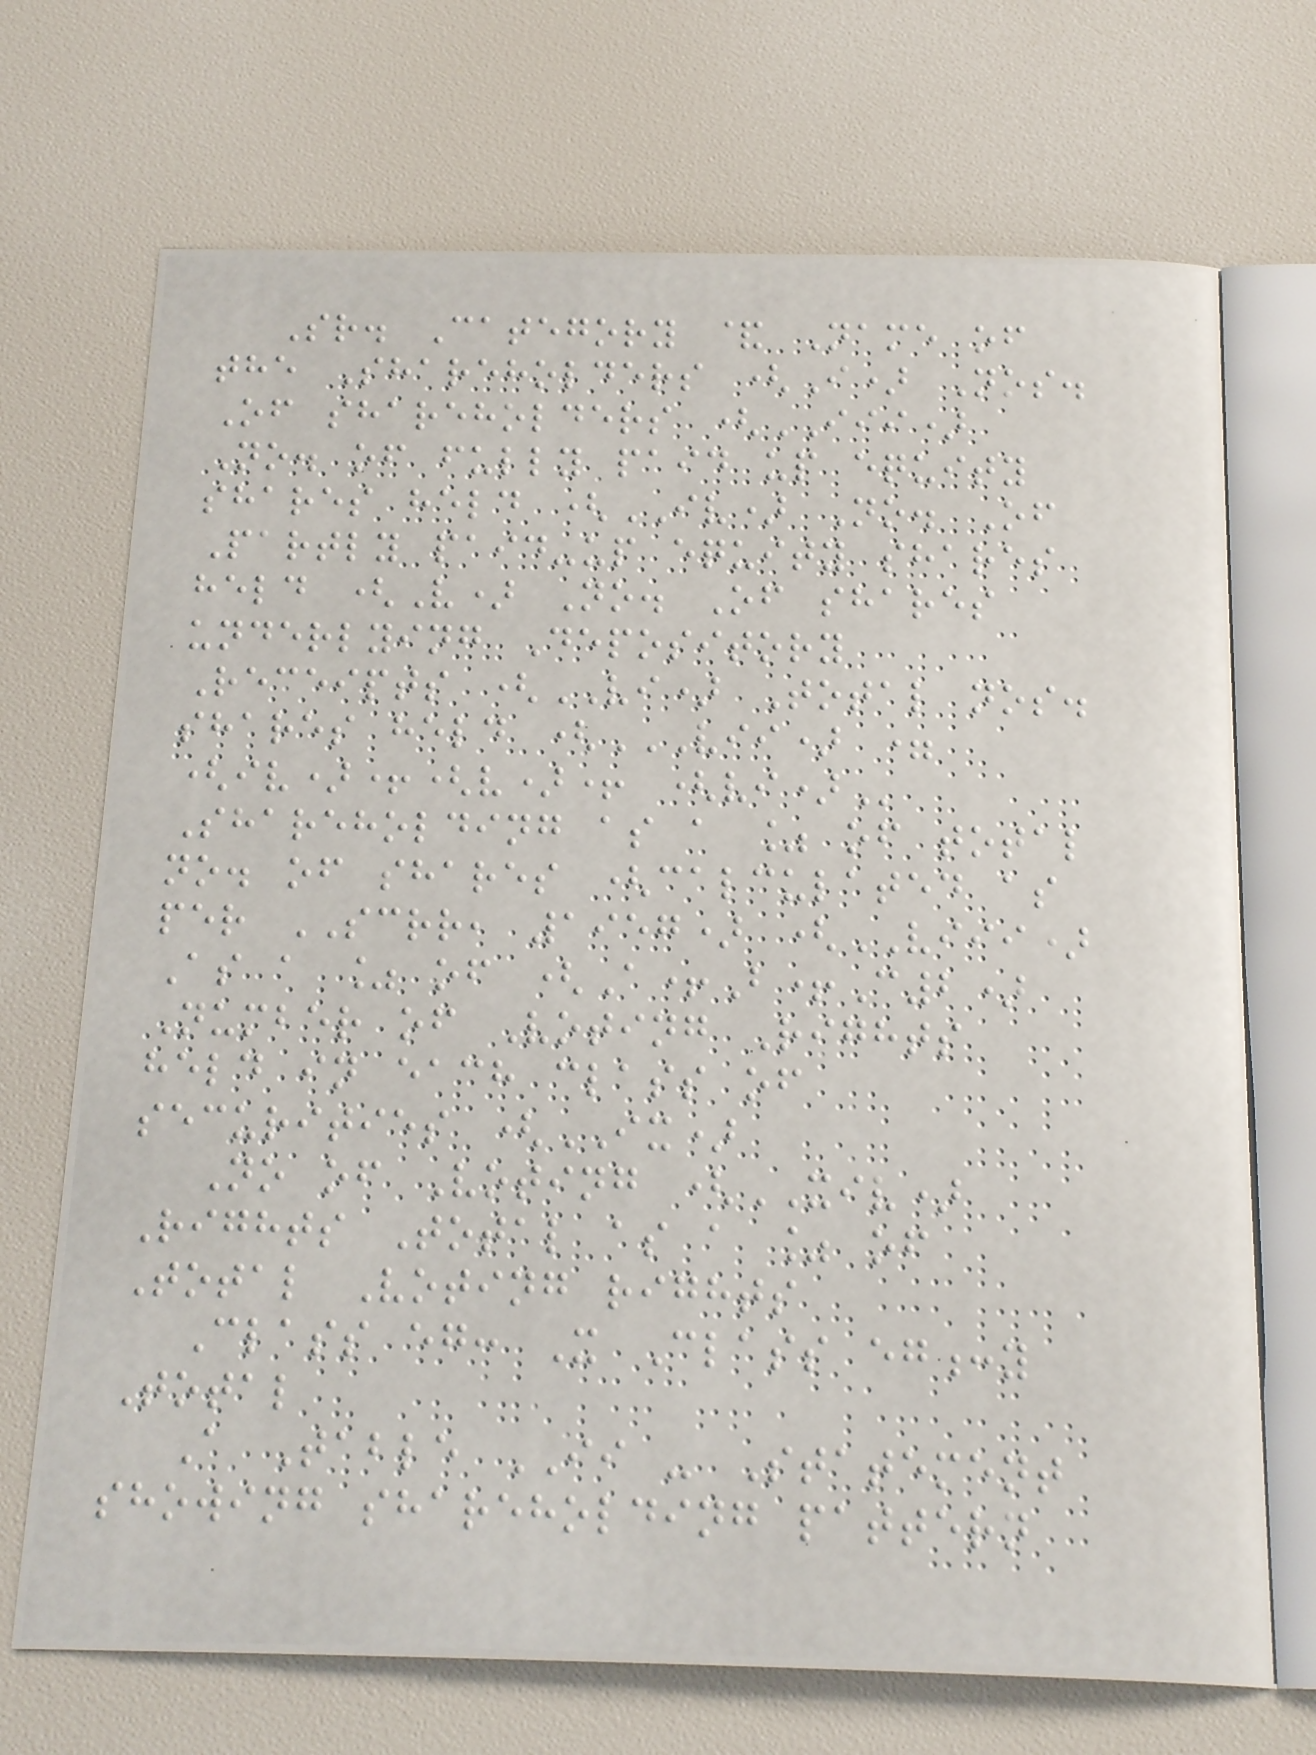Sr. Category & Name of
the Shareholders (I) Nos.
Of shareholders (III)
No. of fully paid up equity
shares held (IV) No. Of
Partly paid-up equity shares
held (V) No. Of shares
underlying Depository
Receipts (VI) Total nos.
shares held (VII) =
(IV)+(V)+ (VI)
Shareholding as a % of total
no. of shares (calculated as
per SCRR, 1957) (VIII)
As a % of (A+B+C2)
Number of Voting Rights
held in each class of
securities (IX)
No of Voting (XIV)
Rights Total as a % of
Total Voting rights
Class eg: X Class eg:y
Total
A Table II - Statement
showing shareholding pattern
